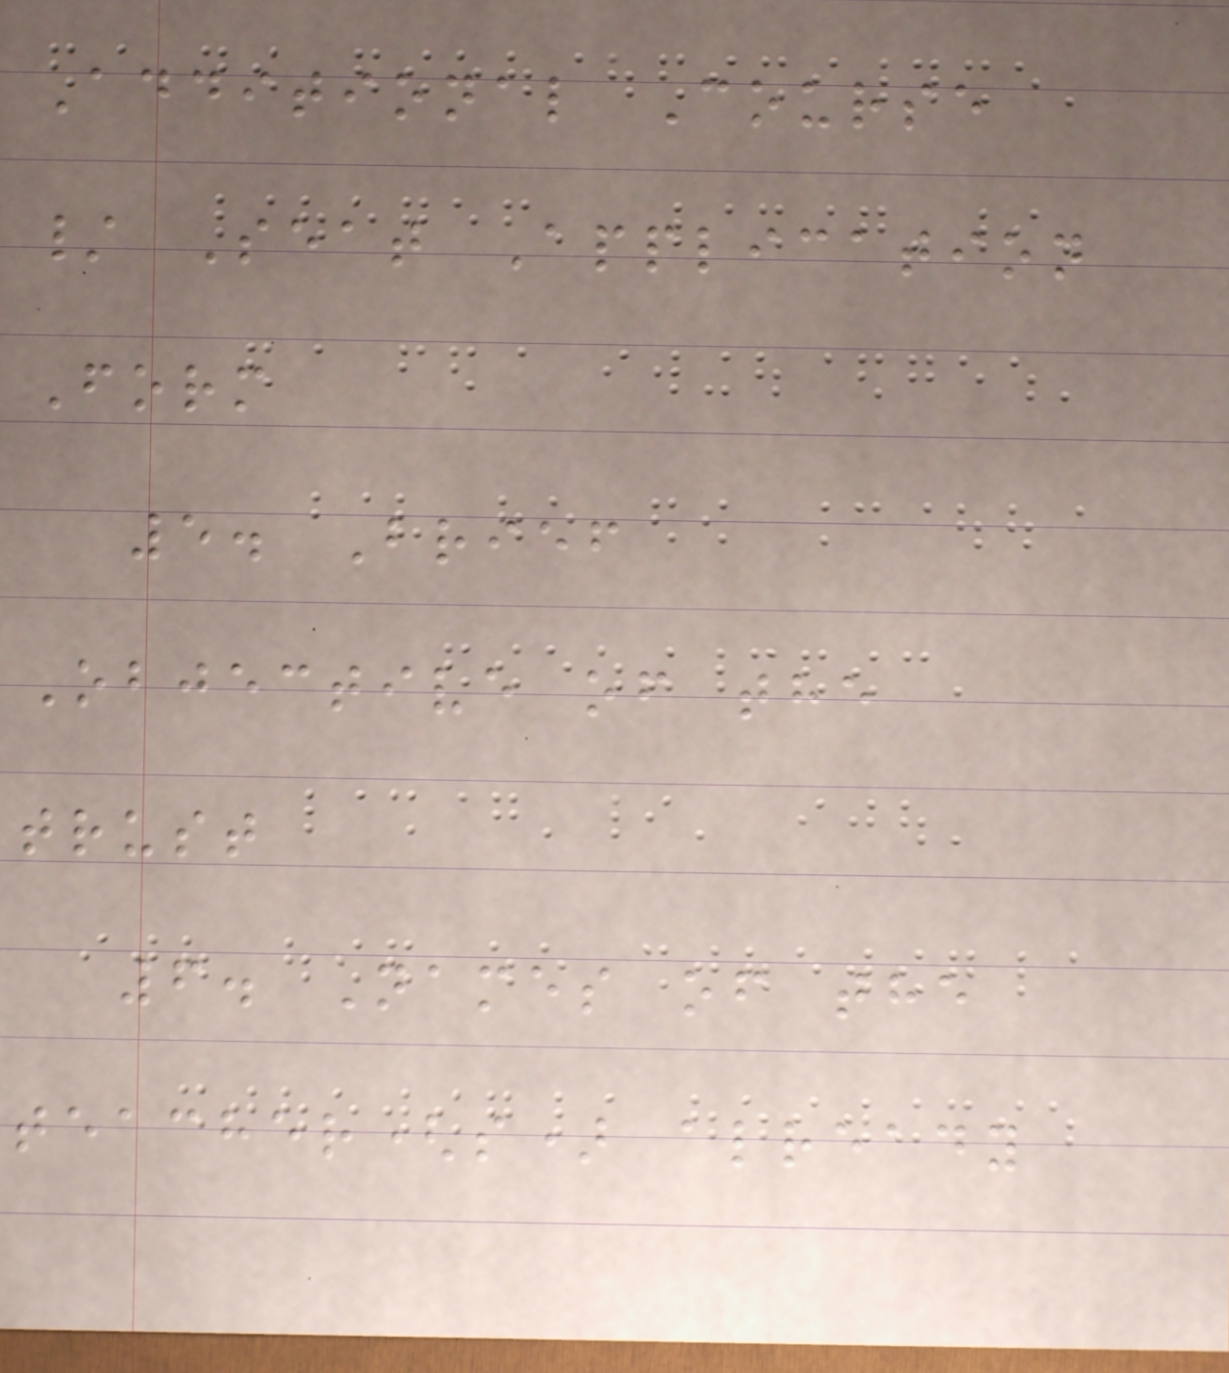Additional Course
/ Seat Application
Form
5. Brief
Objective of the
trust
6. Names of the
teacher(s) already
